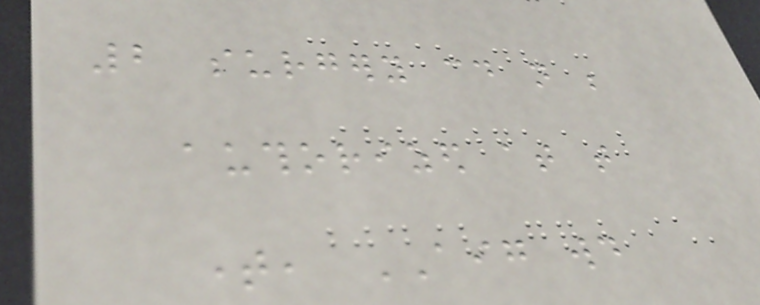2 surgery could not be
authorized at that
time, AIG would
